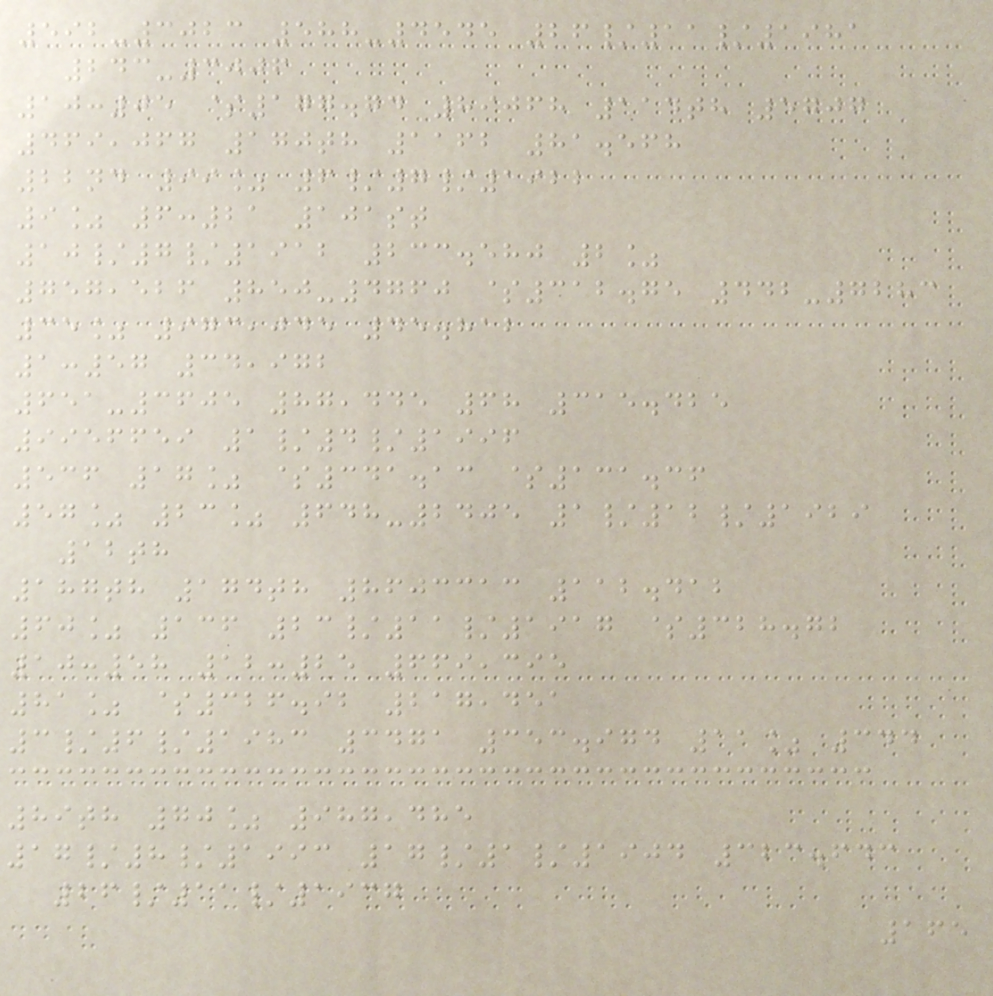592-3023 588-4545 26/11/1981
243-3006
10:05 $177.74 89068 114th 5707
469,067 170th 1162 81.568
22nd 99% 6/7/1922
9% 6:21 101st
10/7/1912 233.580 2%
757,526 850-4760 $312.75 442-7283
35% 973,045 45.812
1:57 34,972
651-3605 87,445 68 315.425
9956659 1/4/1996
536 17% $341.13 $131.36
57% 23% 648-2405 1/12/1929
12th
187th 174th 8603313 112.412
60% 136 23/11/1917 $328.72
10:58 12:25 669,395
81% $326.92 217,451
3/6/1983 3471 353.974 11% 344
89th 70% 987,485
17/8/1993 17/1/1904 323.643
26/11/1937
165
